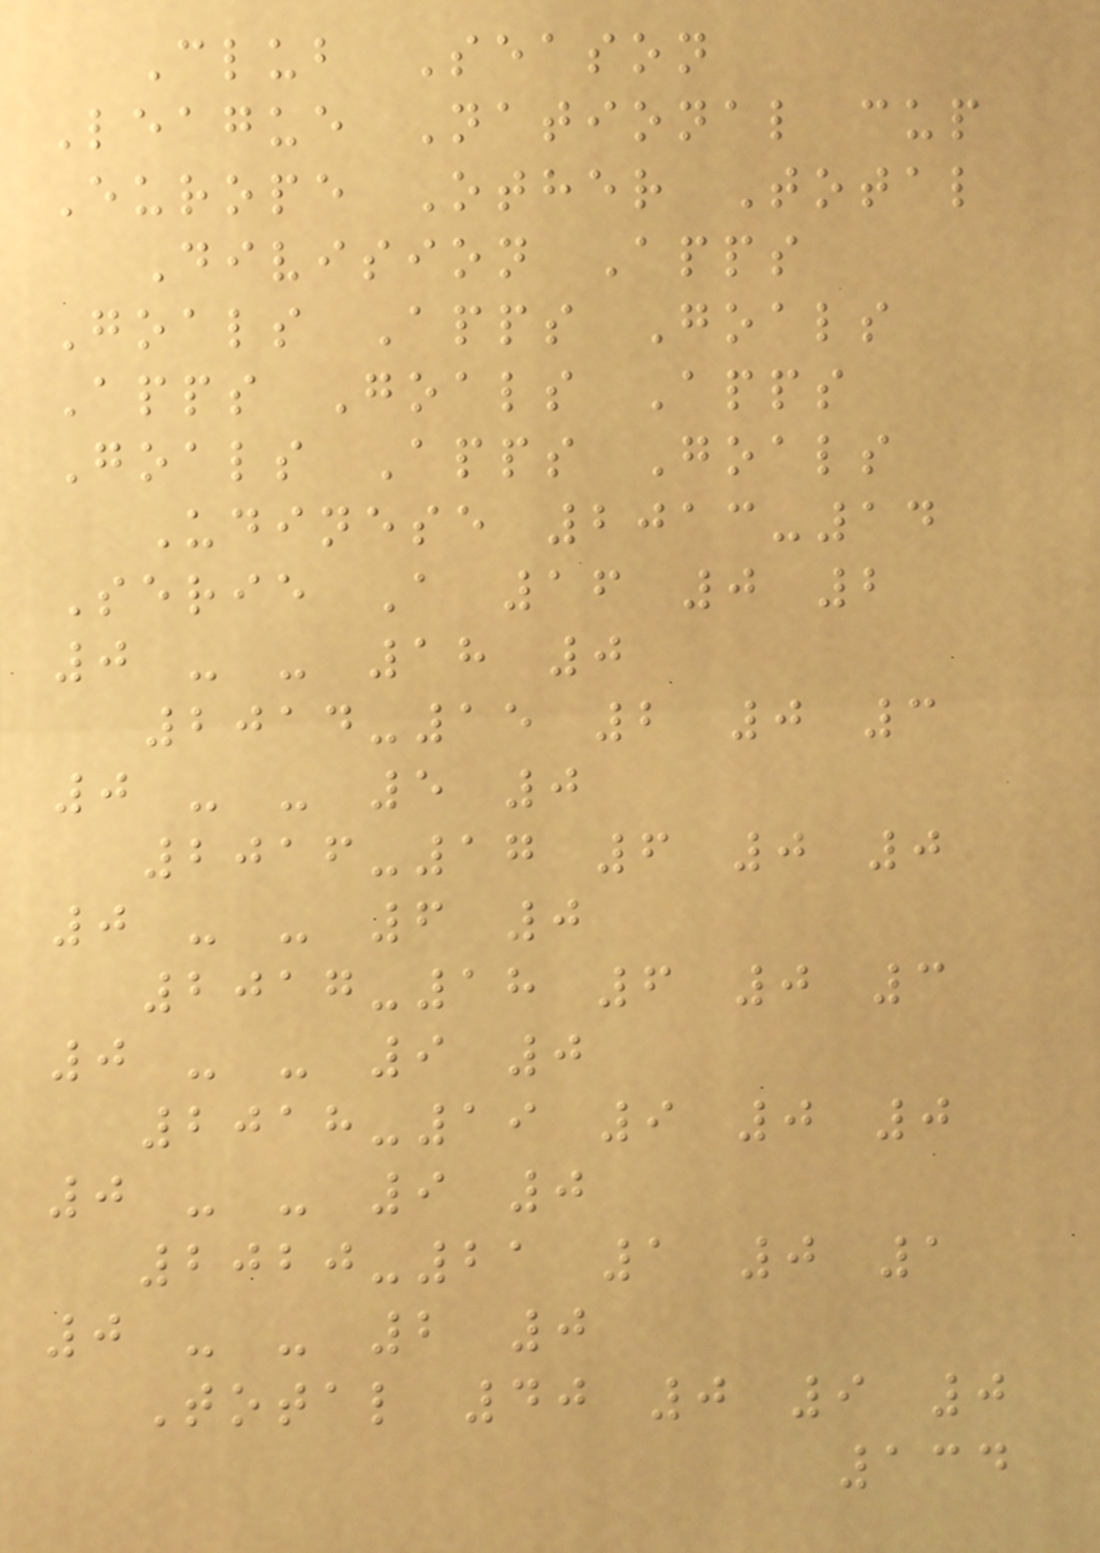Club Season
League National cup
Europe Other Total
Division Apps
Goals Apps Goals
Apps Goals Apps
Goals Apps Goals
Udinese 2013-14
Serie A 16 0 2
0 - - 18 0
2014-15 2 0 3
0 - - 5 0
2016-17 6 0 0
0 - - 6 0
2017-18 6 0 3
0 - - 9 0
2018-19 9 0 0
0 - - 9 0
2020-21 1 0 1
0 - - 2 0
Total 40 0 9 0
134
